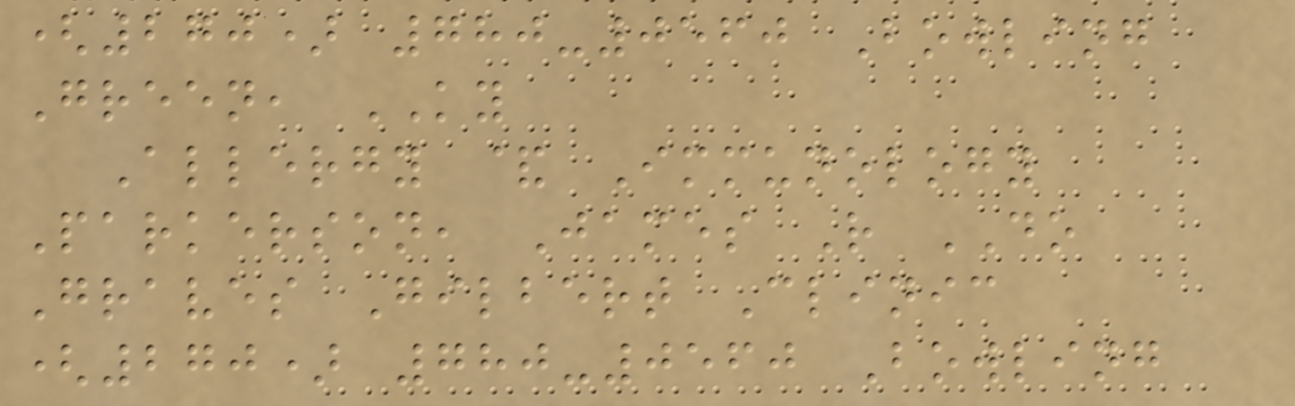(270) 780-0560 Bowling
Green, KY
Allergy & Immunology
Parkerson, James R DO
Graves Gilbert Clinic
(270) 780-0560 Bowling
